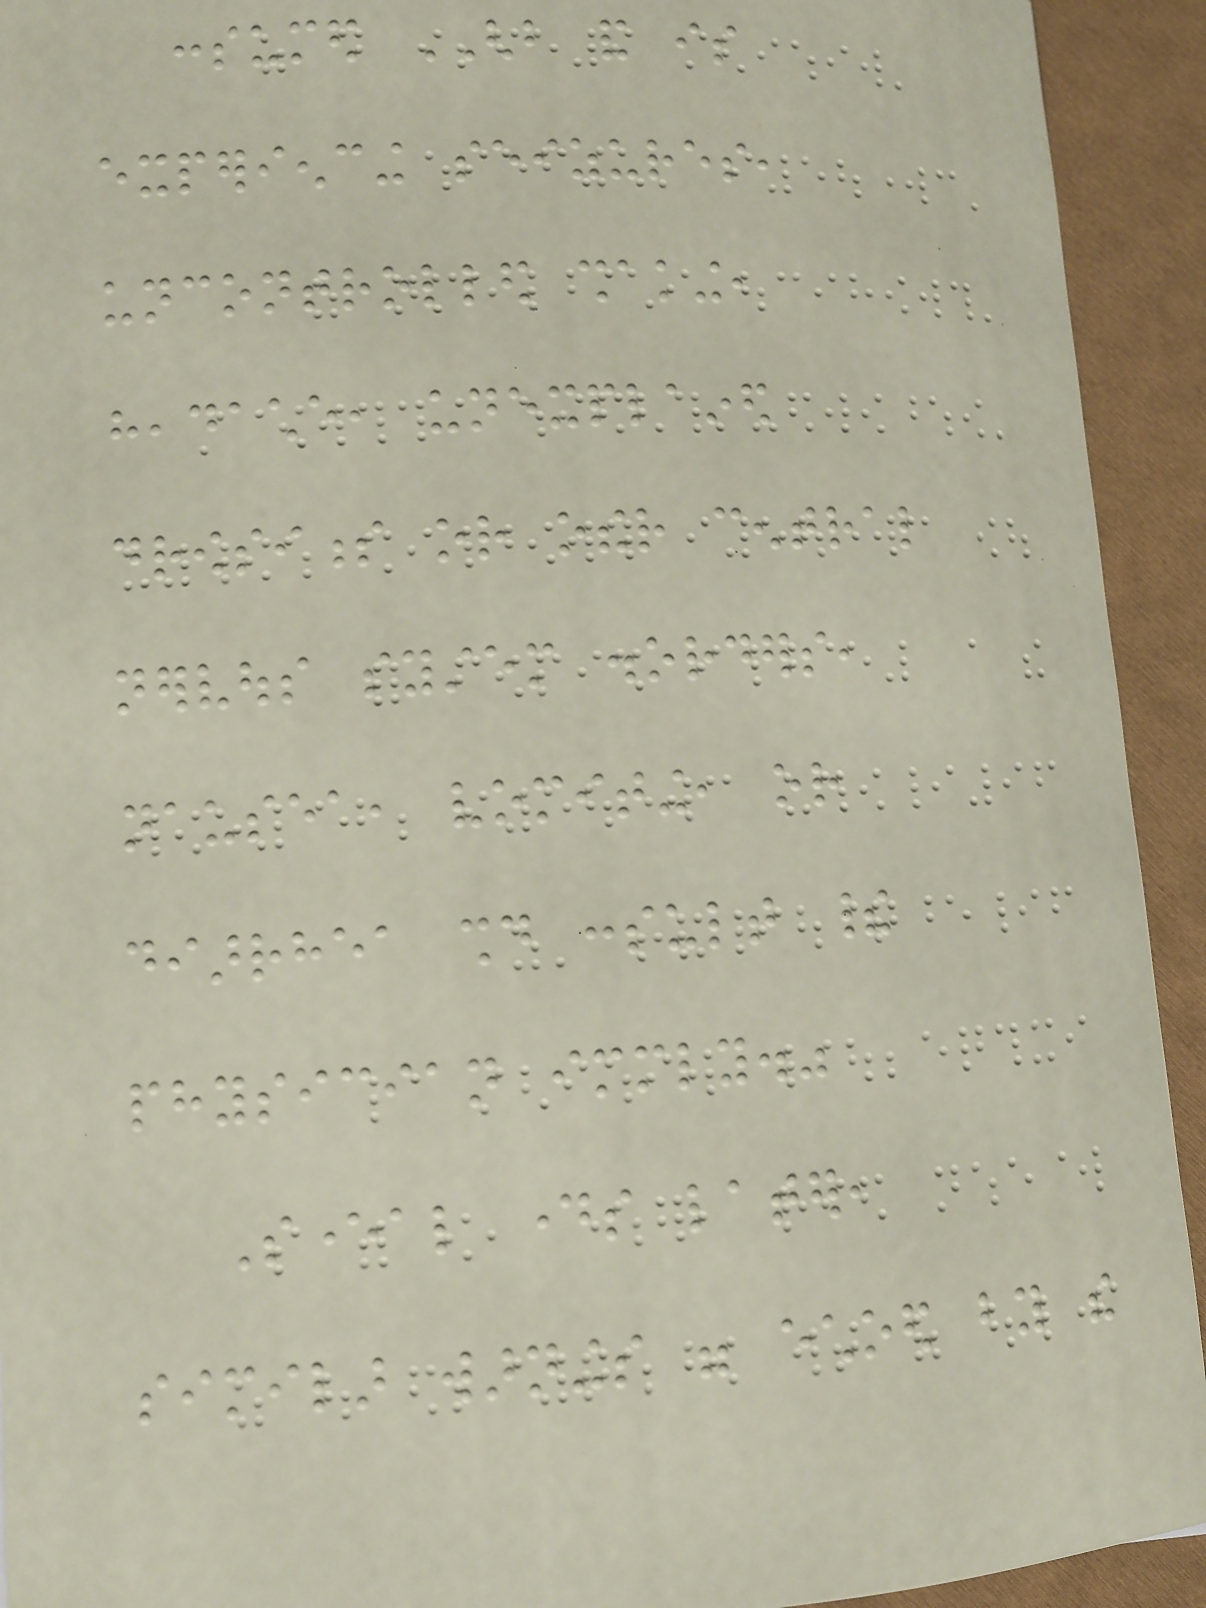consumed GHB and is
experiencing seizures,
uncontrolled shaking,
headache, unexplained
drowsiness or other central
nervous system disorders,
nausea, vomiting, or
diarrhea should consult their
physician immediately."
Several days later,
similar warnings were echoed by the
